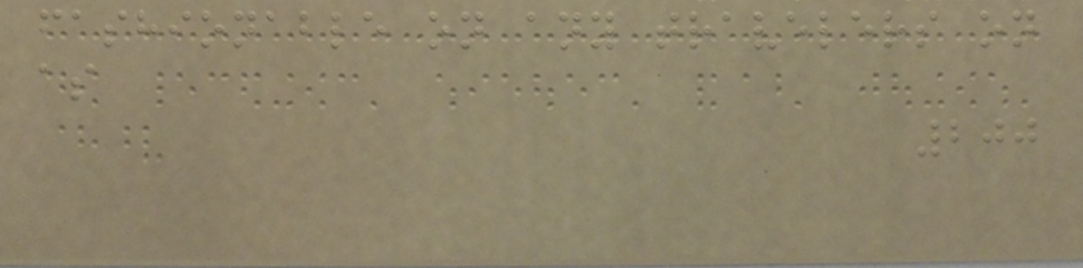fashionable on any travelers on
as
200
